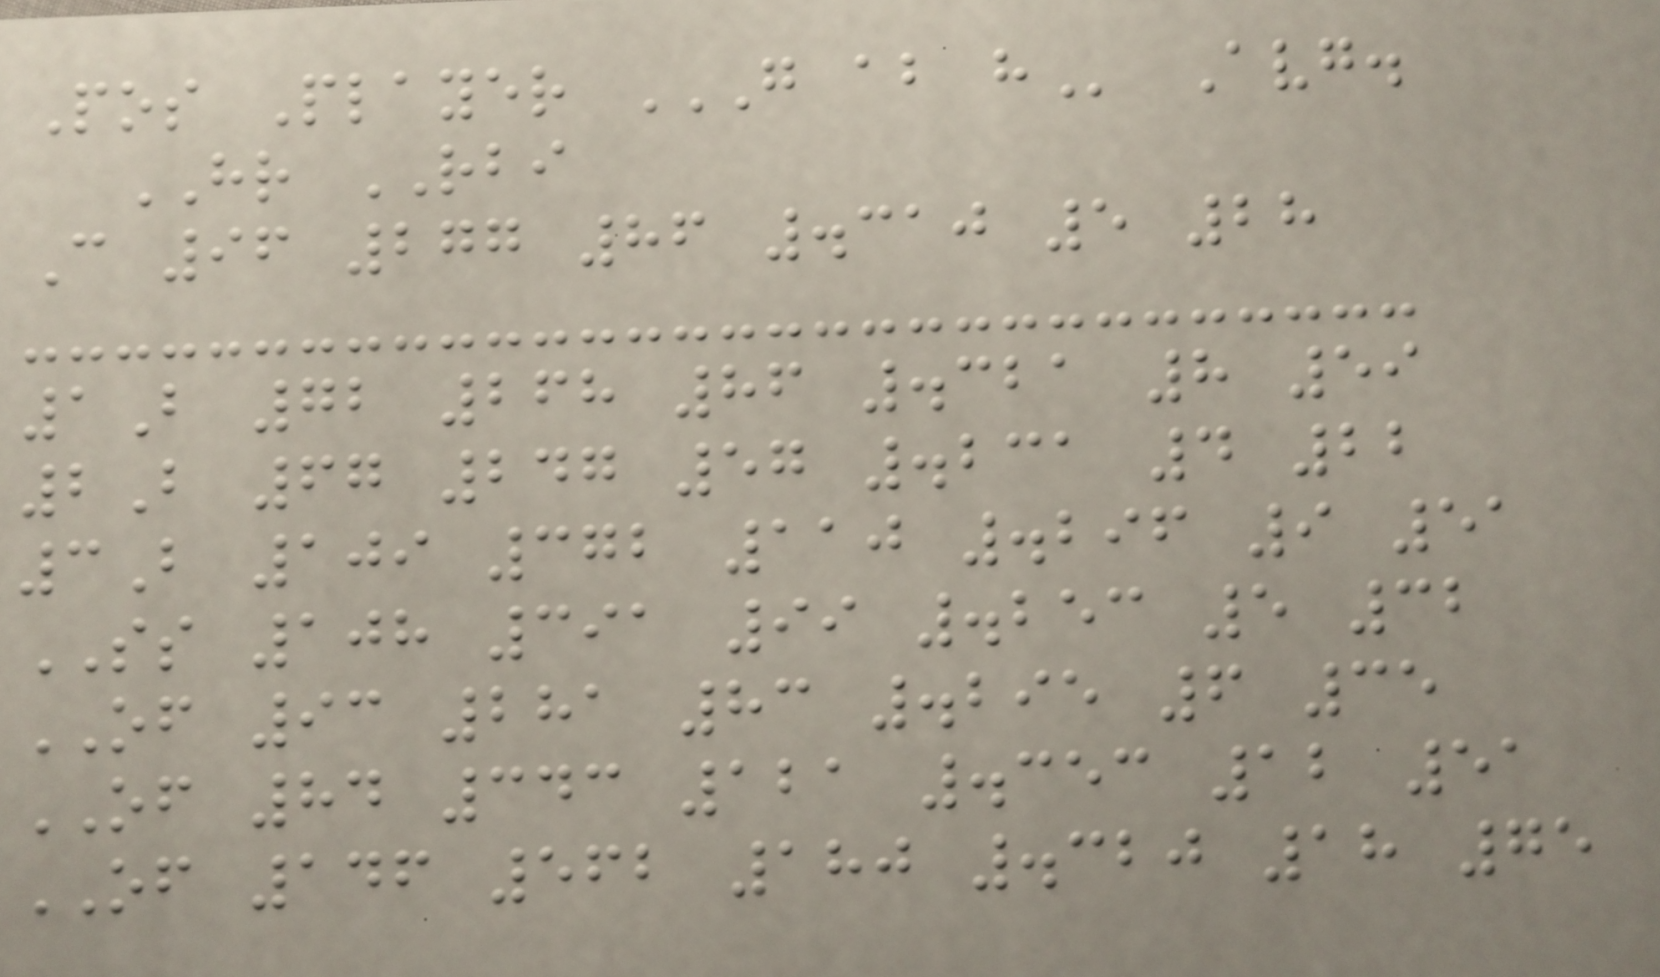Pos Player G AB H Avg.
HR RBI
C 96 277 86 .310 5 28
1B 72 268 86 .321 8 59
2B 67 247 57 .231 4 22
3B 109 372 110 .296 9 51
SS 108 391 99 .253 5 32
OF 93 281 83 .295 6 35
OF 84 343 121 .353 12 51
OF 146 562 180 .320 18 75
